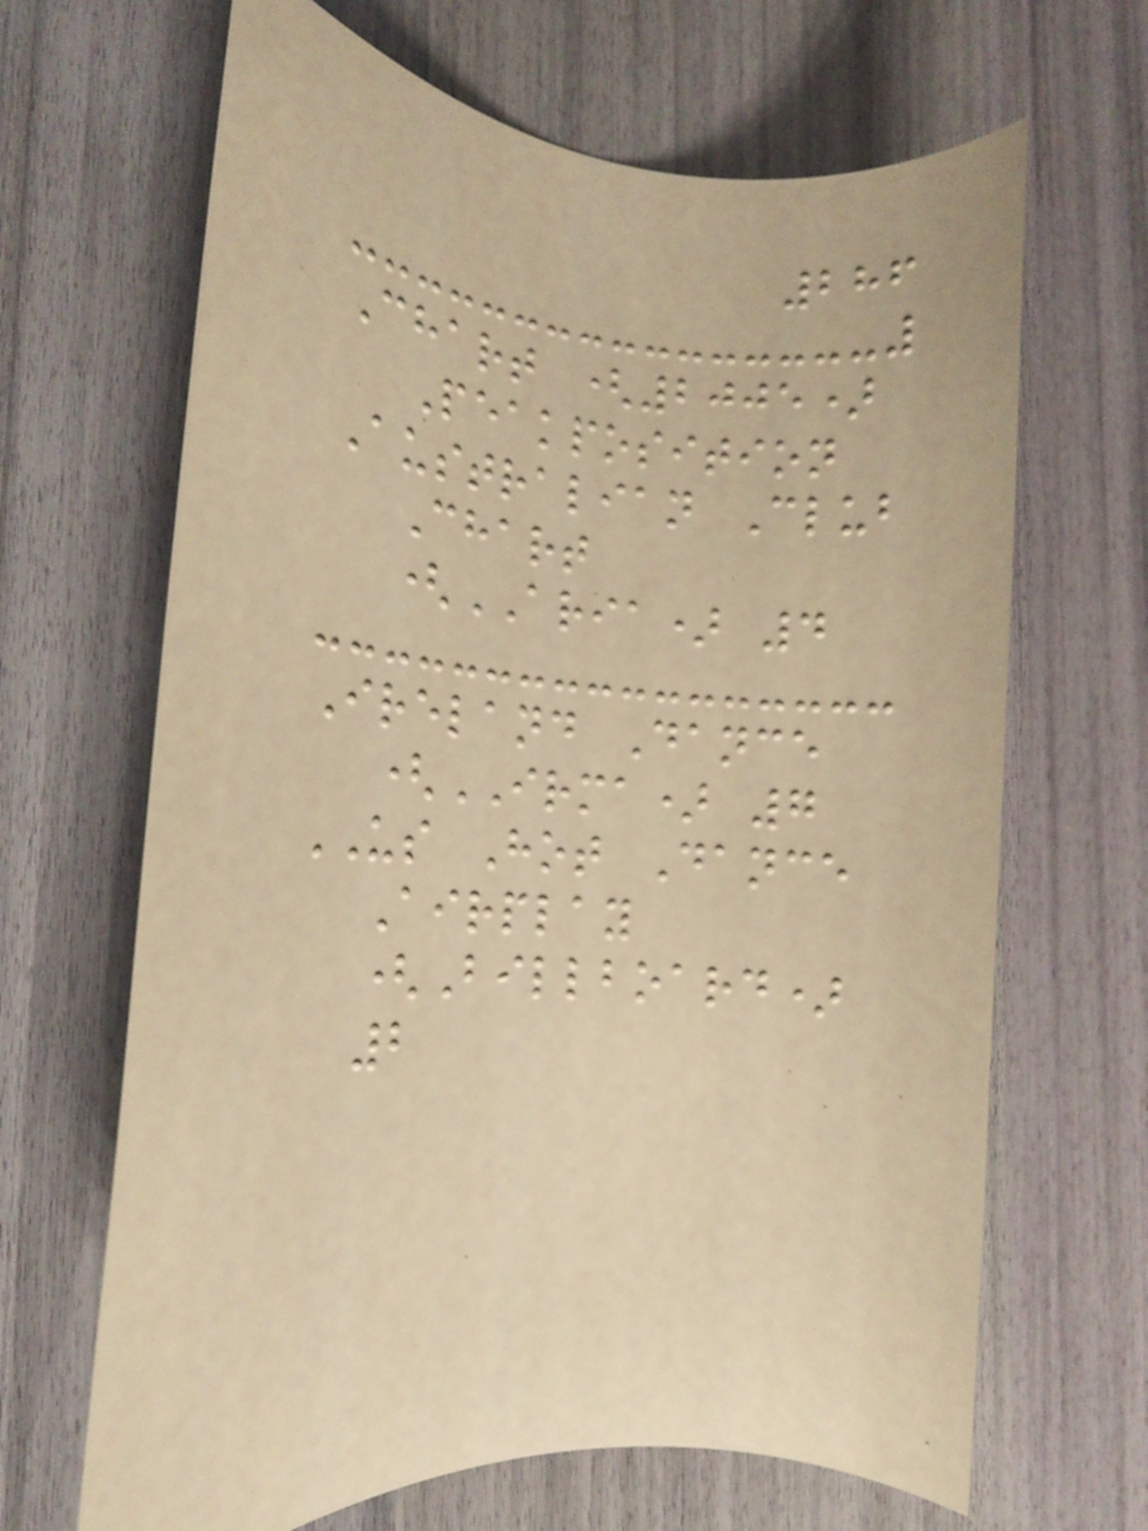286
Chart (2005)
Peakposition
Australian Club
Chart
(ARIA) 4
Ireland Dance
(IRMA) 7
US Hot Dance
Airplay
(Billboard)
2
